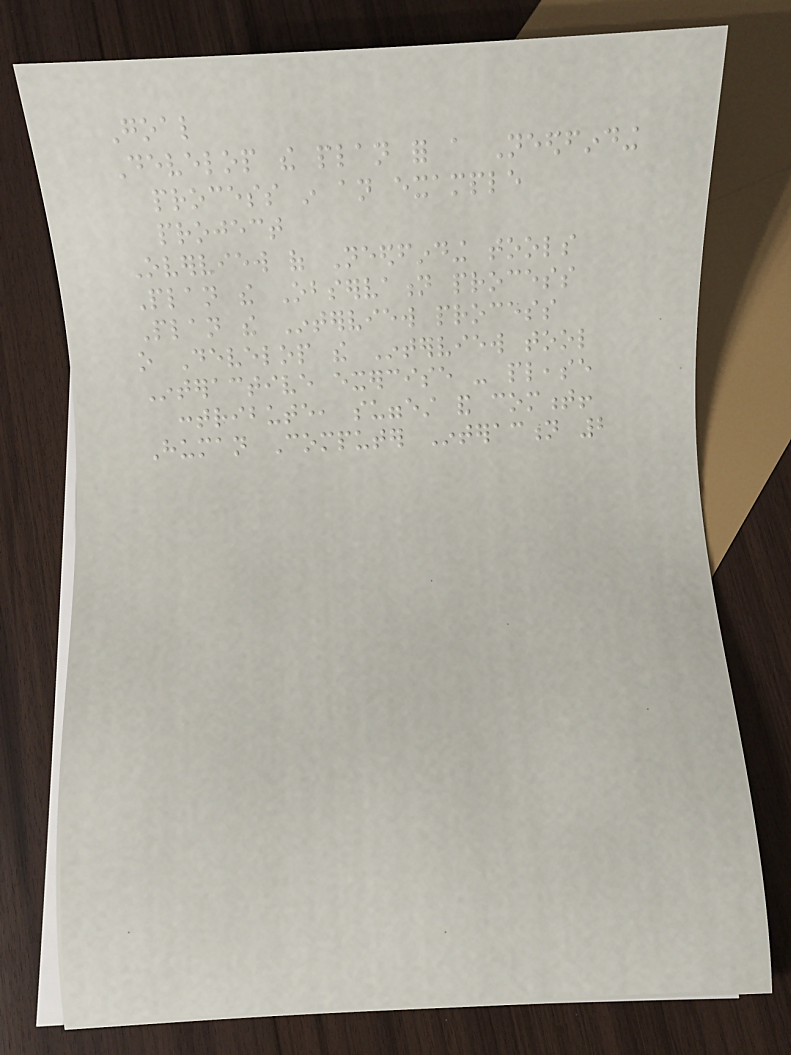Goal
Develop the plan for a Needfinding
process in an example
project
Overview of Needfinding tools
Plan the Observation process
Plan the Interview process
o Develop the Interview tool
Interactive exercise - please
contribute, suggest and comment!
Human Computer Interaction 2
